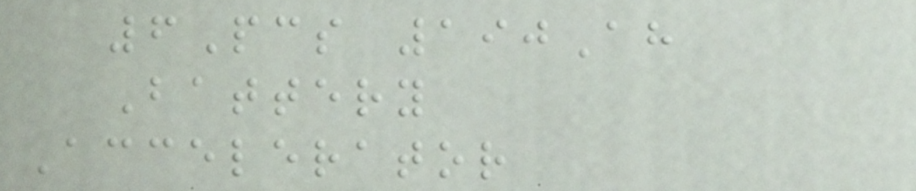6Pcs 190Ah
Battery
Accelerator
